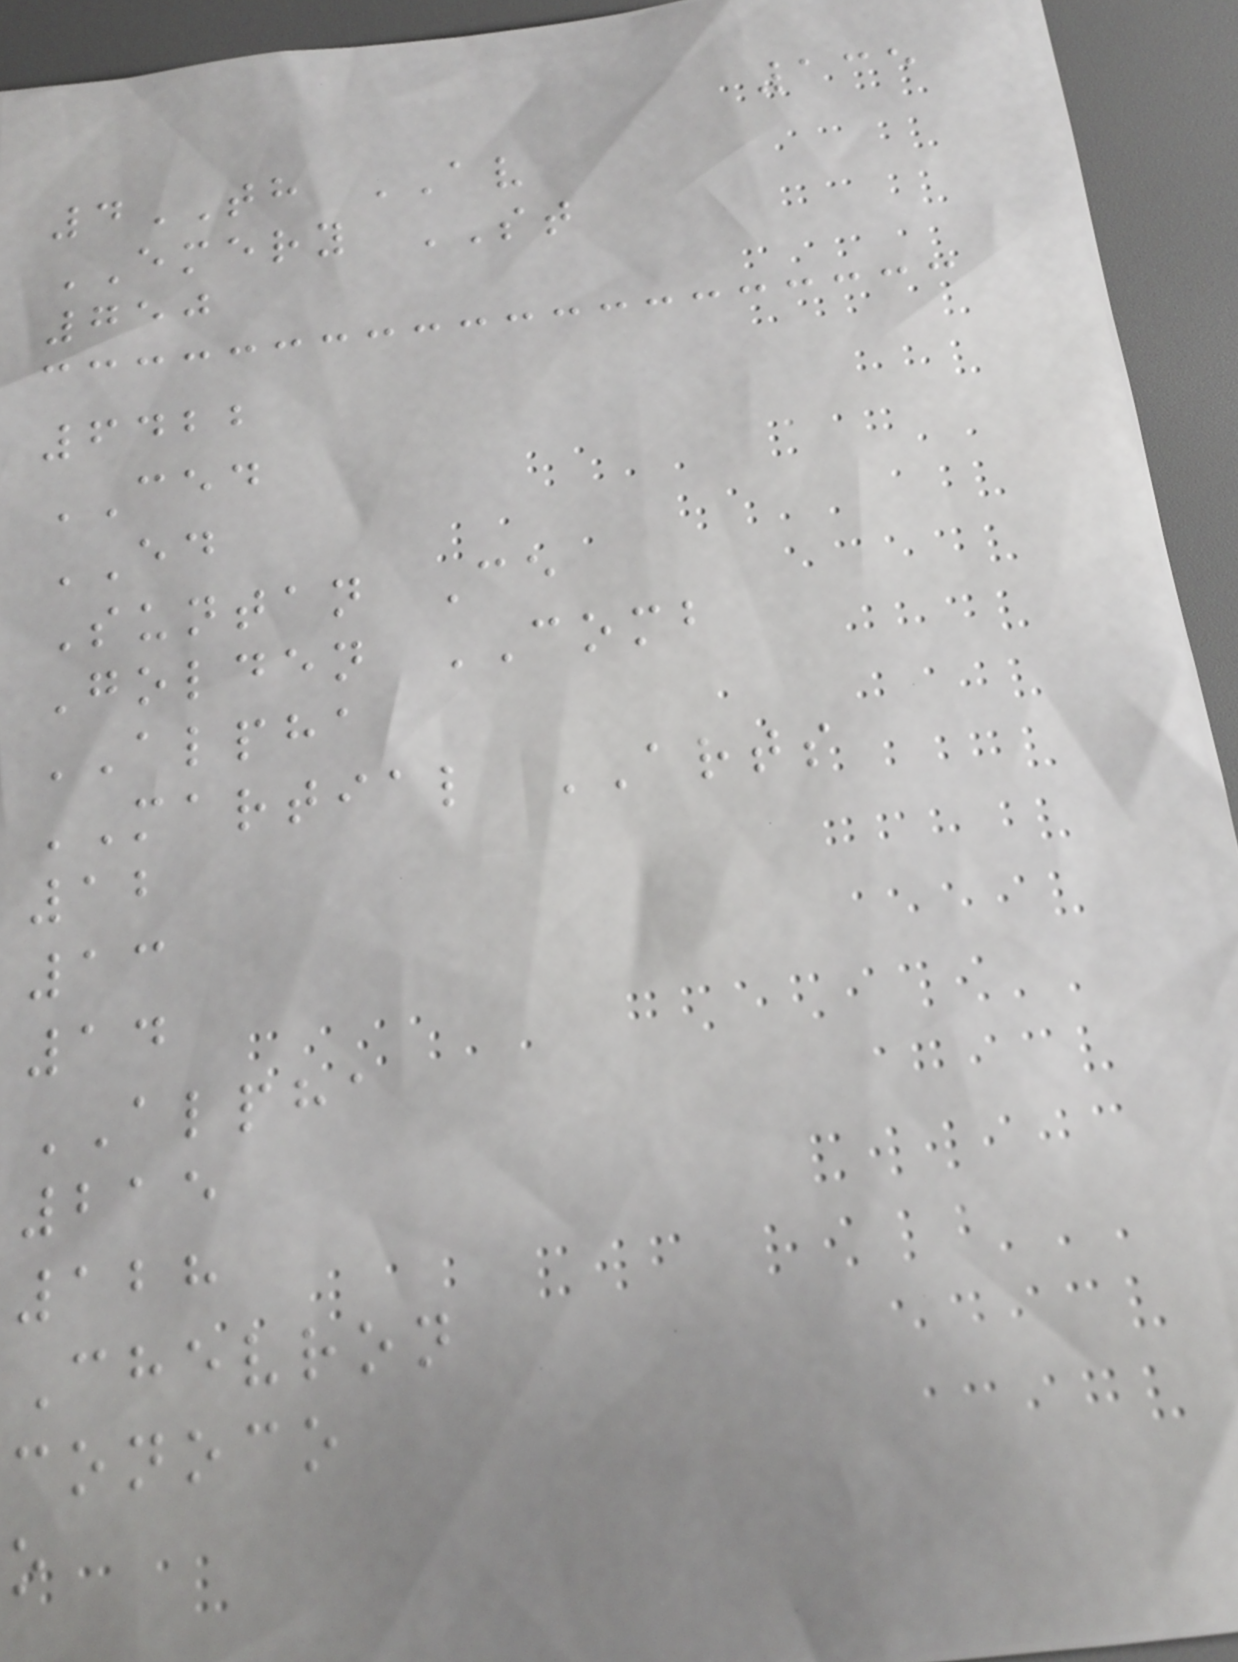135
4TH AV
EMERY ST
750
6422
CED
ED
Suntan Ce
Golden COMB
ALPHA
MARTIAL ARTS
12
13
14
ALPHA
215
128
Chevron
conoco
o
